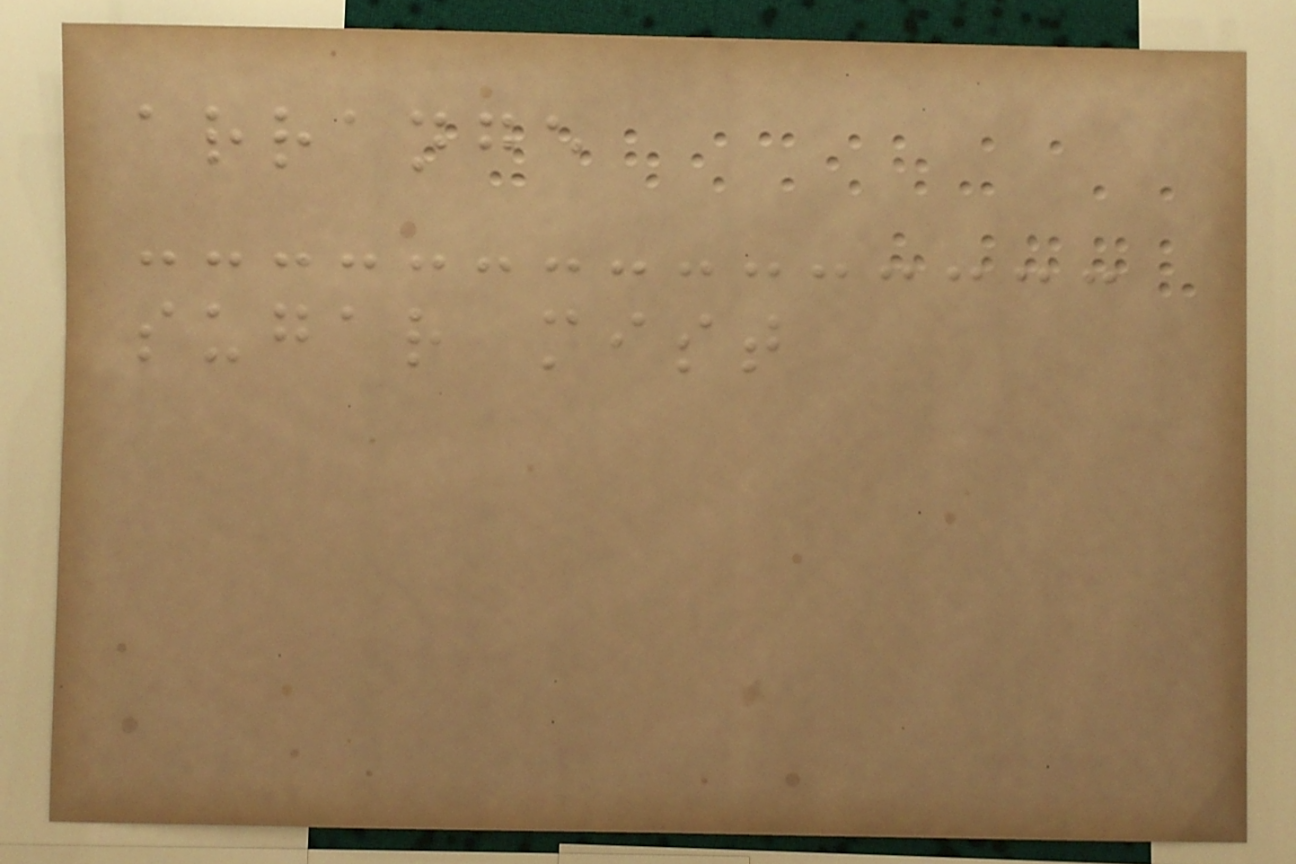arrange
sugar mist
